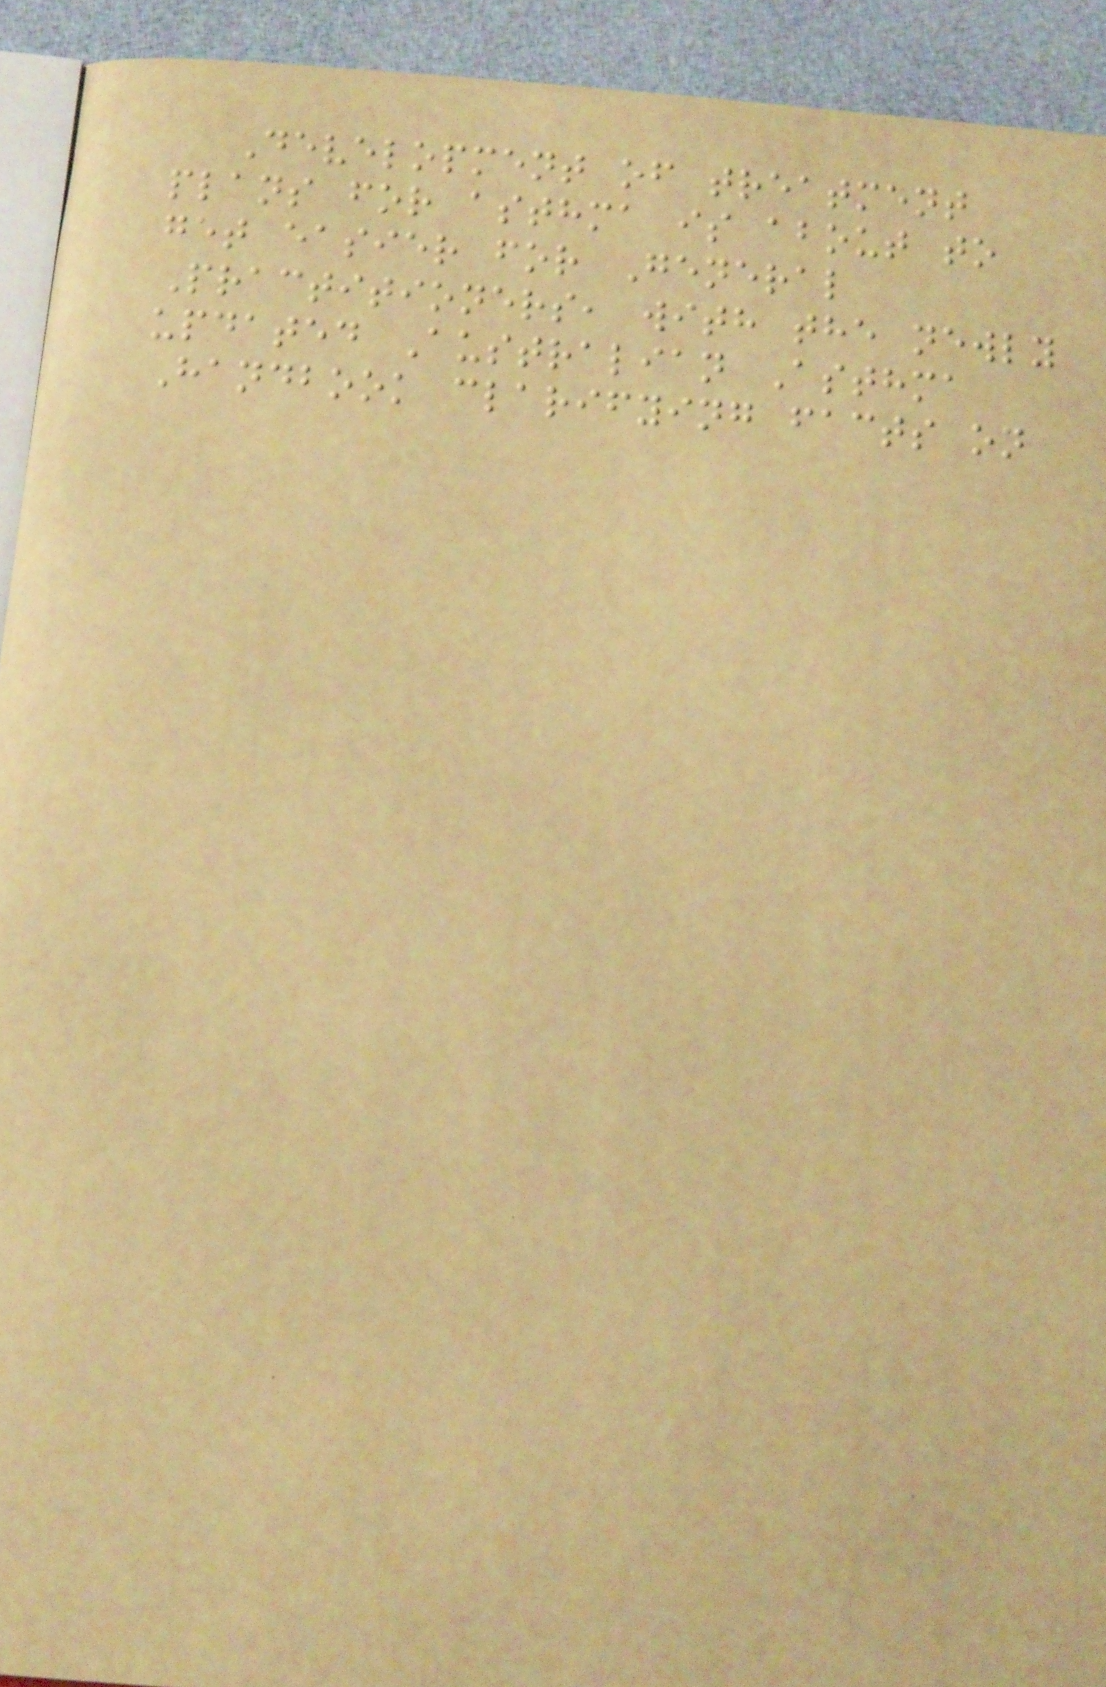Development of treatment
plans for asthma is about to
get easier for General
Practitioners, with the newly
updated Australian Asthma
Handbook clarifying facts on
